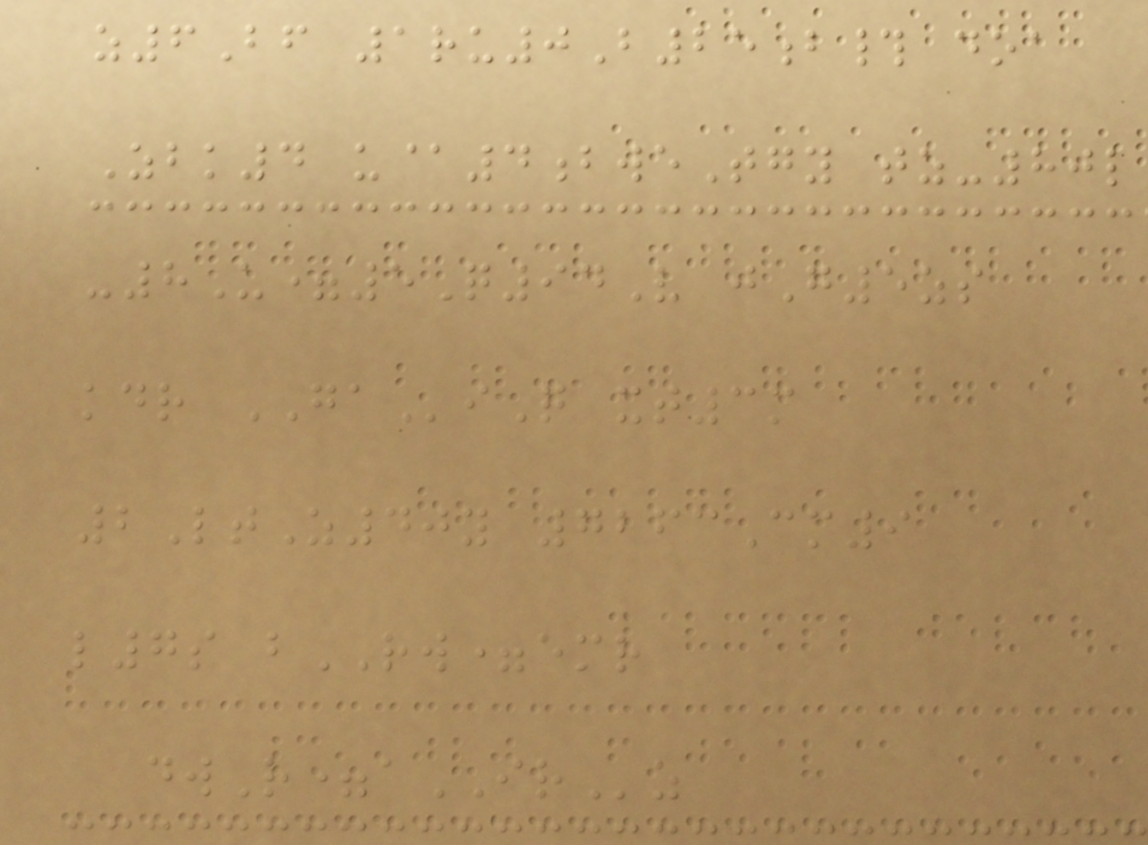z6Bf 1ru0B25b# doa
Zbk4 u@4bweTgy tz-80l
-8U=5Q94V jG5zs
kdr GAiQ xt3m
2LtZ40y 7263Cm9
l7s bRW=emr
dwR=aIRz
